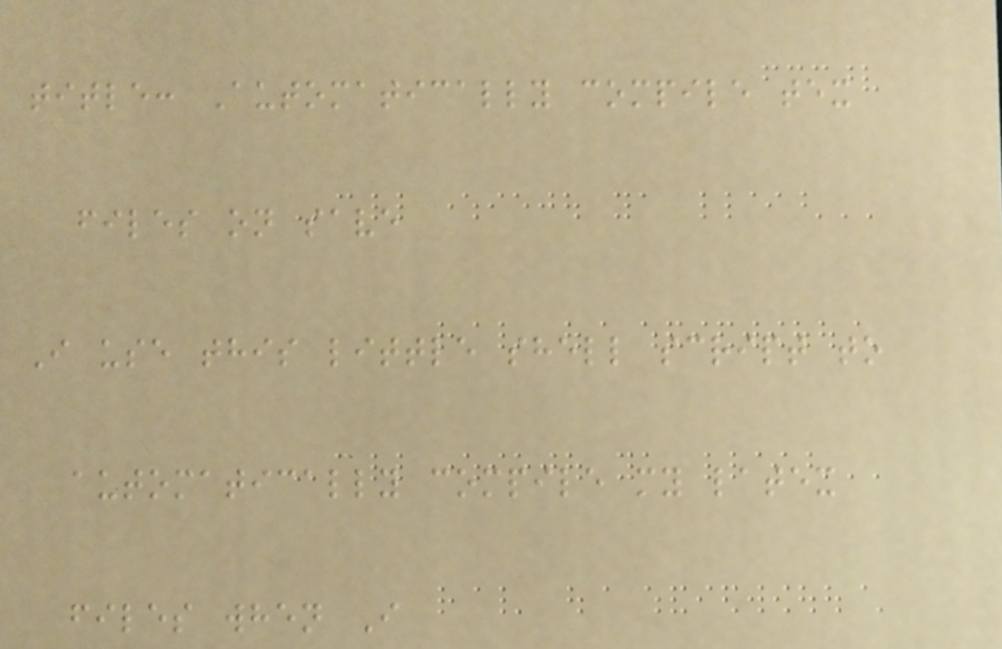title: Automatically compile tex
files on save
I use this little shell script to
automatically compile my latex
files when I
